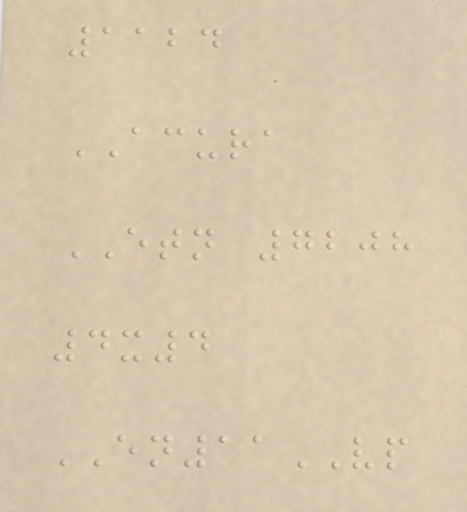1124
ACURA
ETN 7208
4x4
EN11VP
